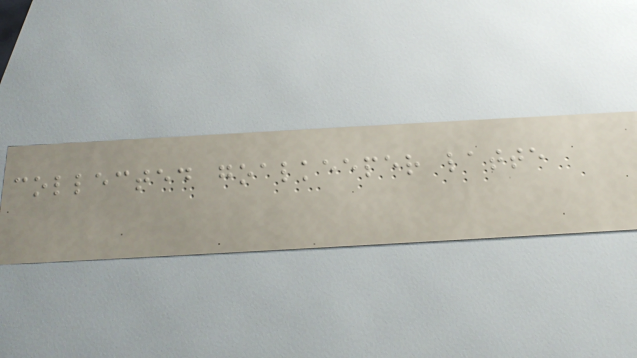collected goalkeeper latte
